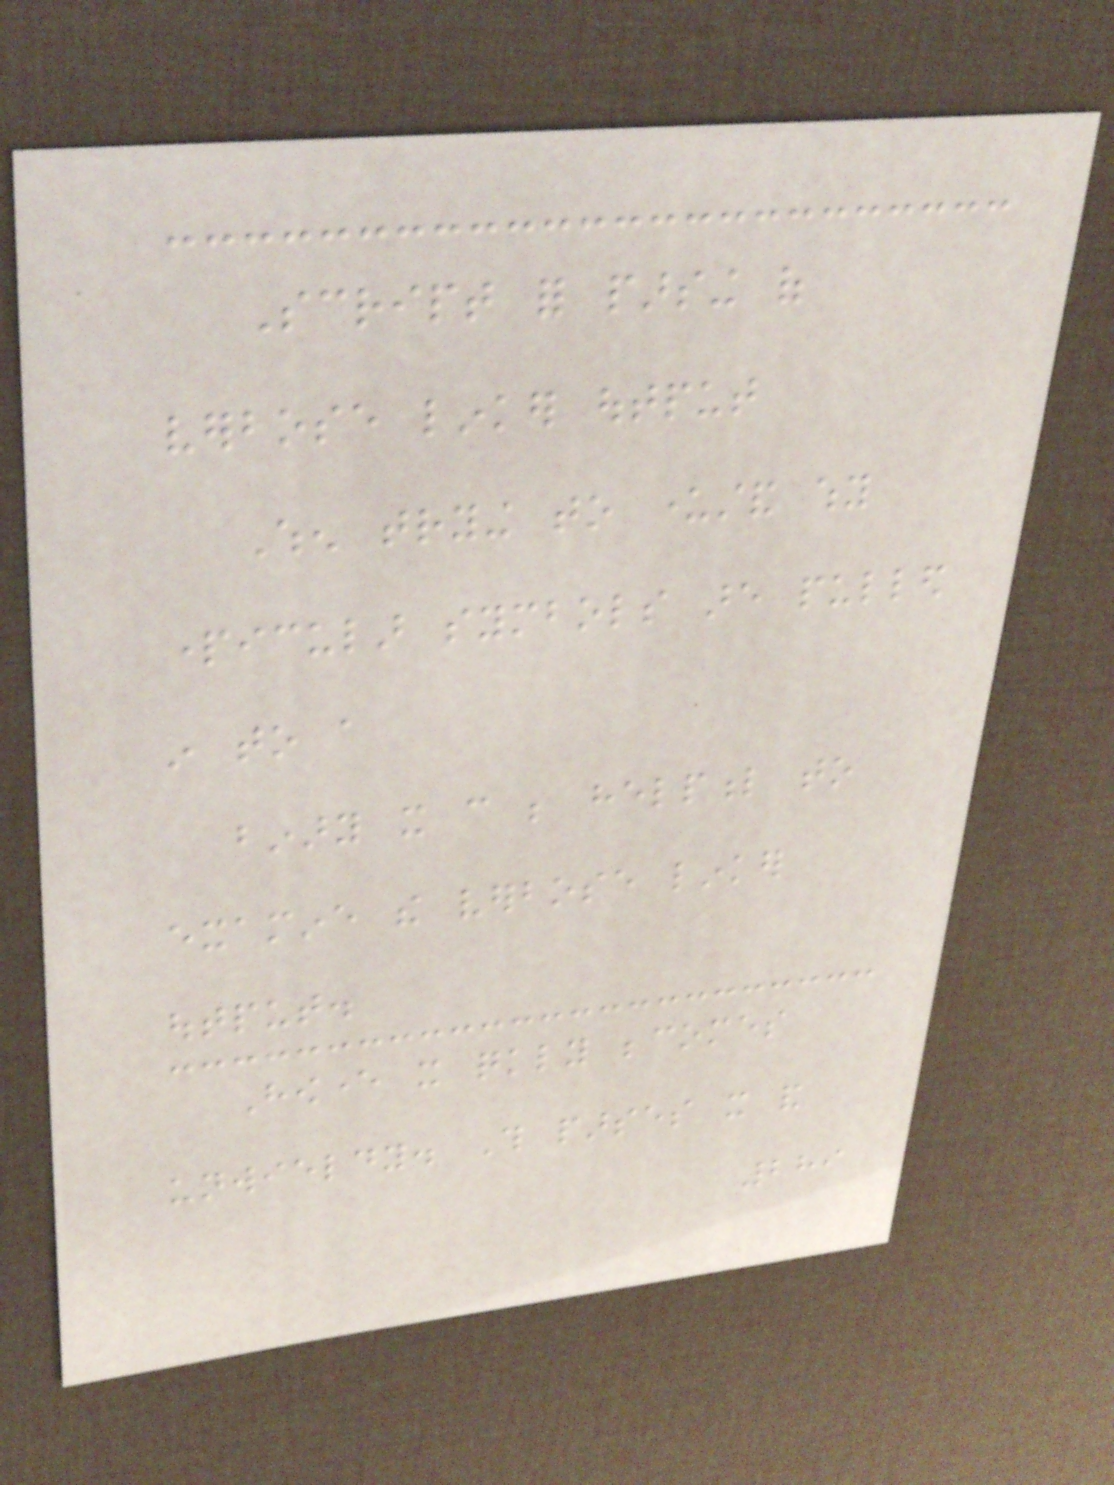Script for parsing of
verbose linker output
When trying to understand why
particular symbols are pulled
in to a
binary it can be helpful to
examine the verbose linker
output.
However it quickly becomes
unwieldy. This parses it and
289
